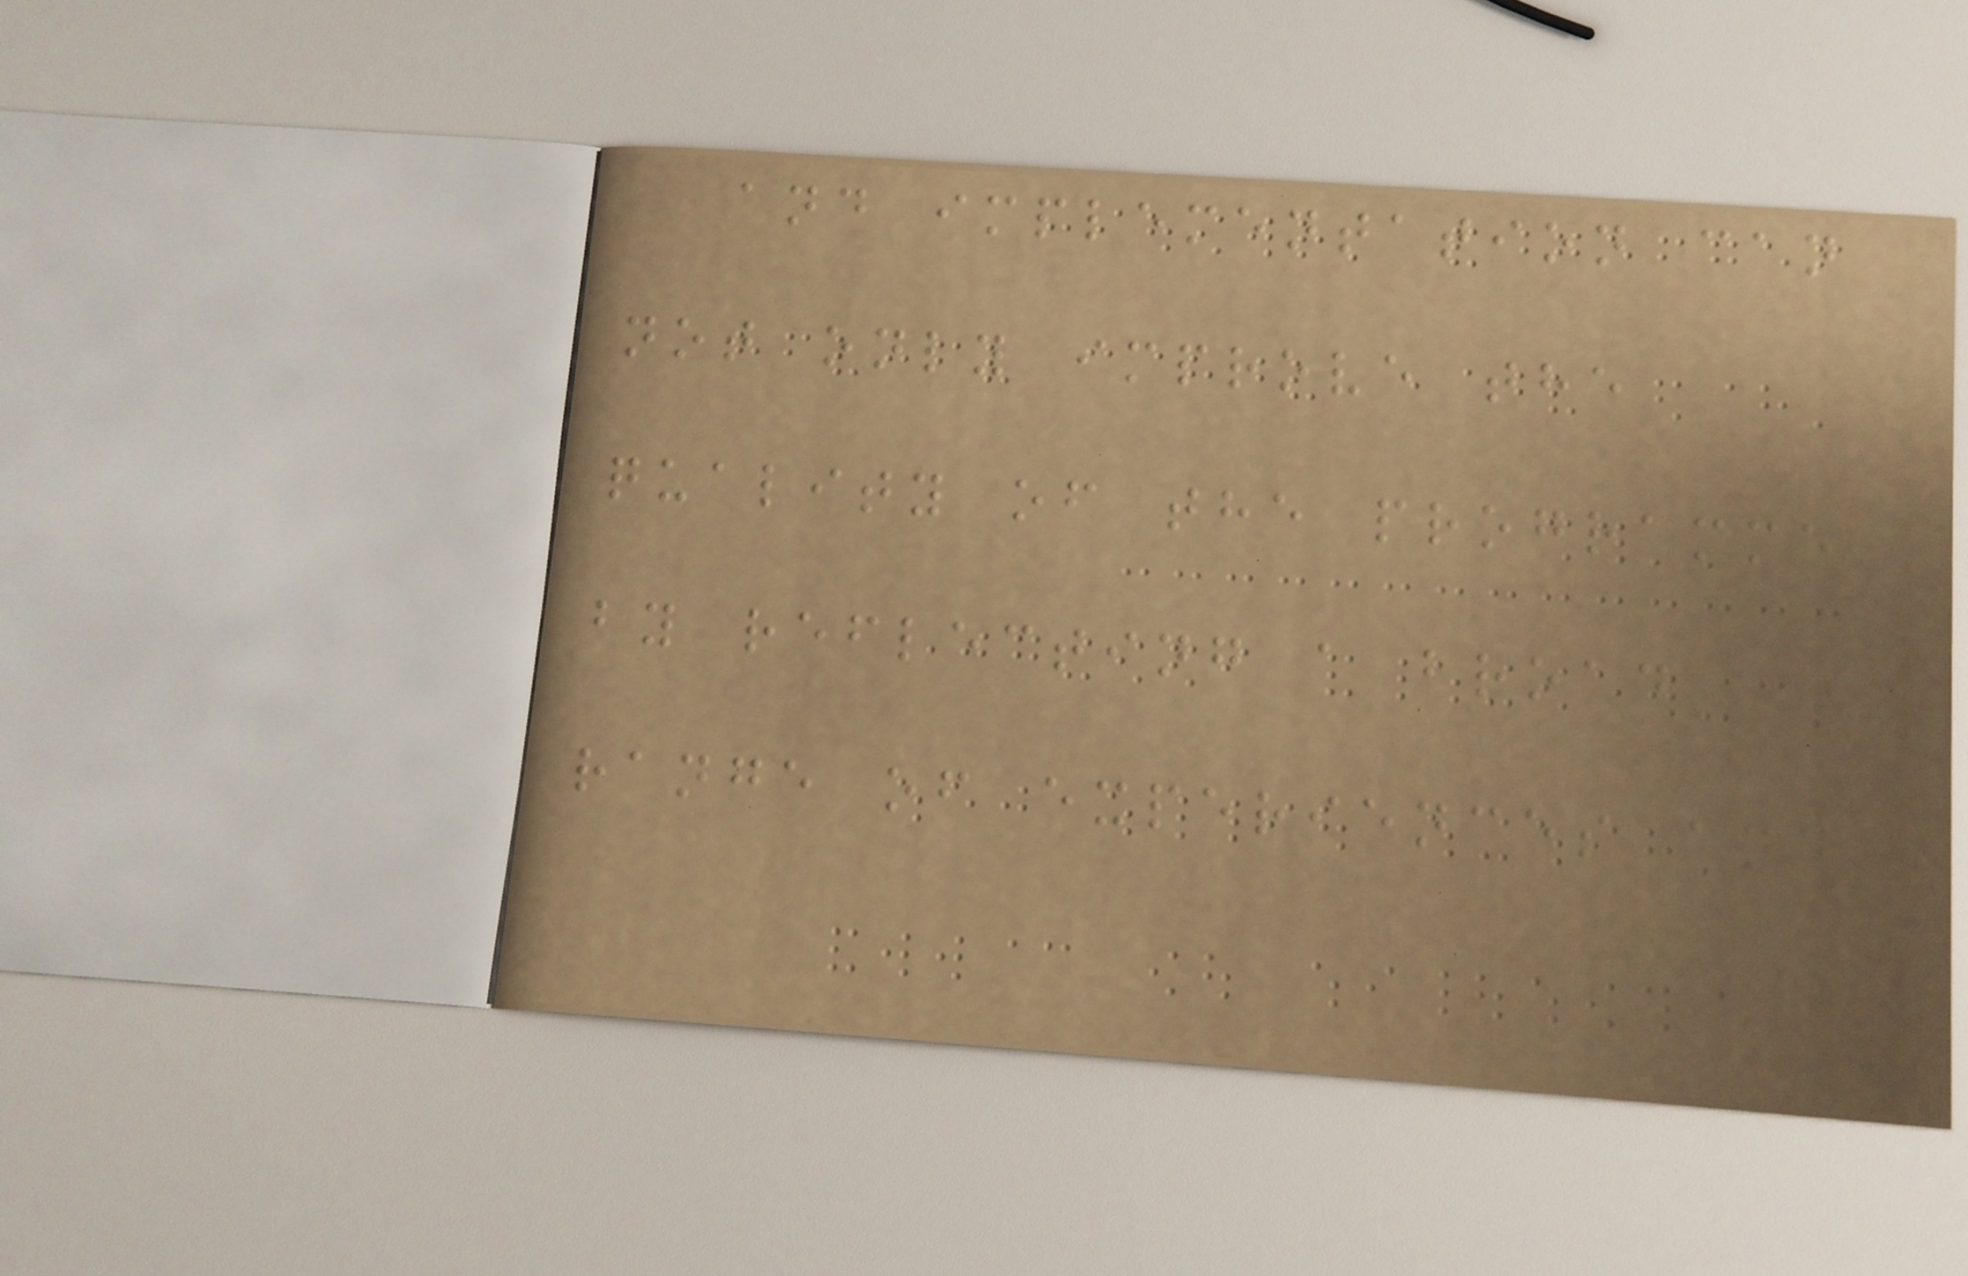and implementation can
not only improve the
quality of the programme
by reflecting a broad
range of experiences and
